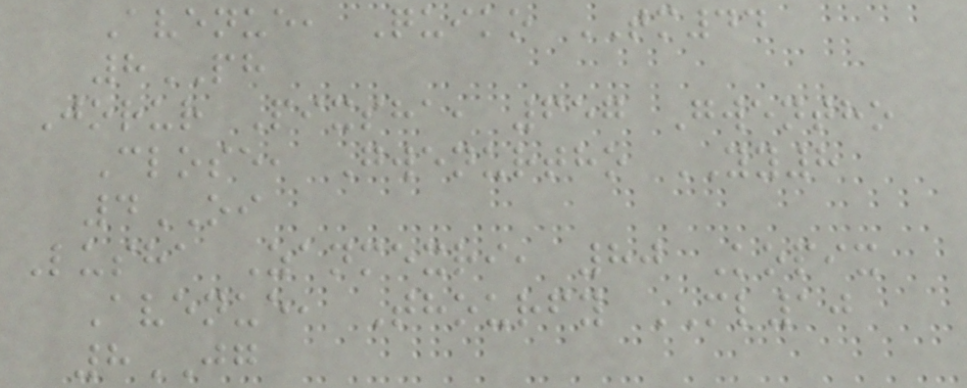Avenue, Quiko TM44
8PH
Jorur Pixsha, 657 Gwentho
Close, Gwenurtho YY8
4OI
Lusha Zanmexri, 80 Kopix
Avenue, Thourfy ML10
8JG
